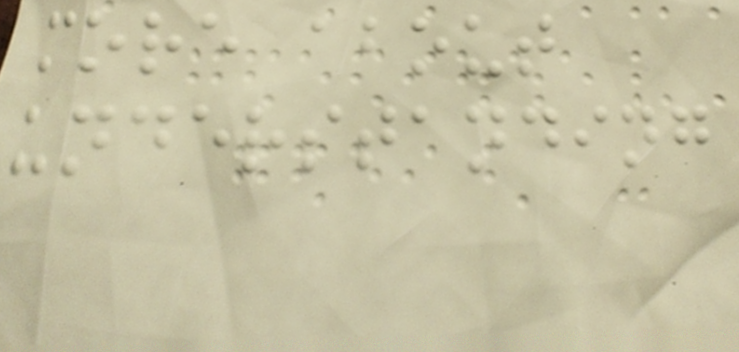more about
understanding
